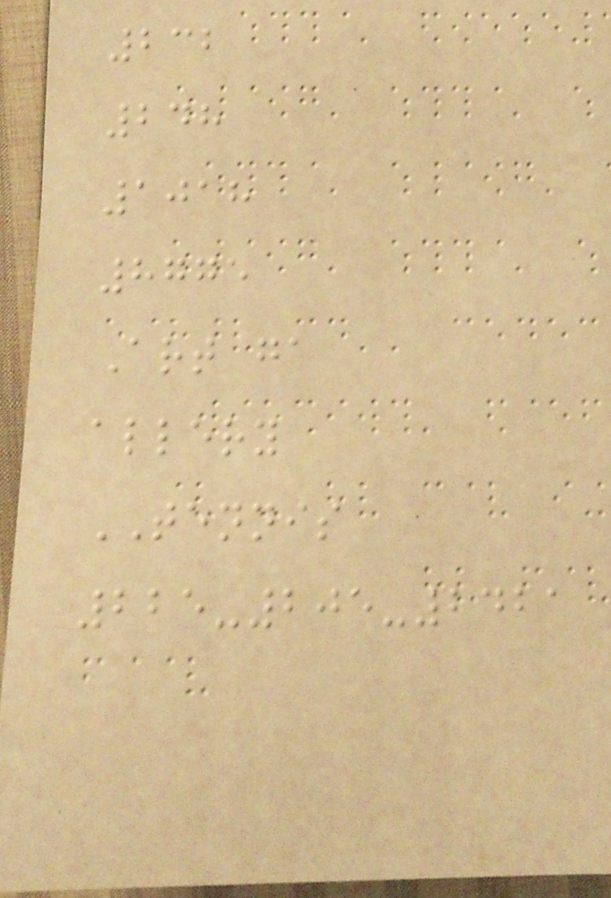232
248
1018
8775
Art ga
allery
TENNIS
225-205-2421
